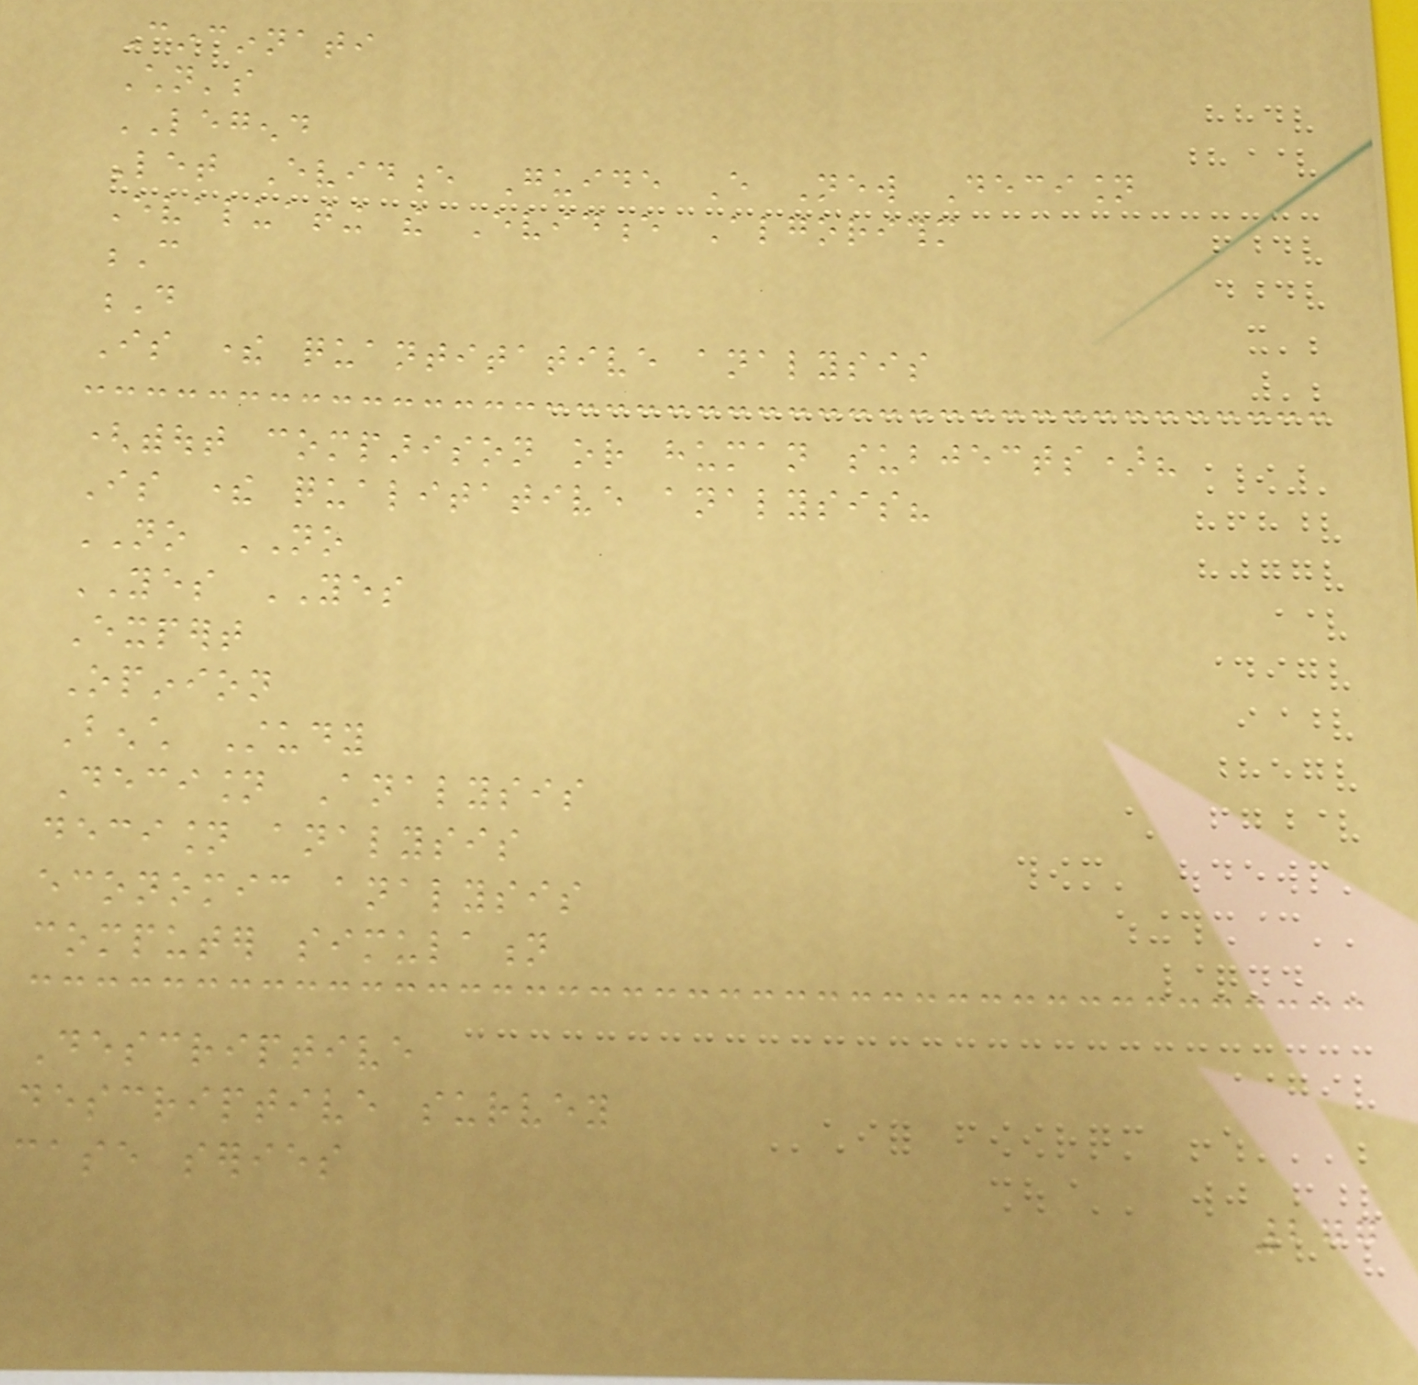Cincinnati
Children's
LEGEND
Let Evidence Guide Every New Decision
Evaluating the Evidence Algorithm
C
D
Is there quantitative analysis
(without comparison or human subjects)?
Is there qualitative analysis?
NO NO
YES YES
Expert
Opinion
Bench Study
Decision Analysis
decision analysis
economic analysis
computer simulation
Descriptive
descriptive survey
case series
277
